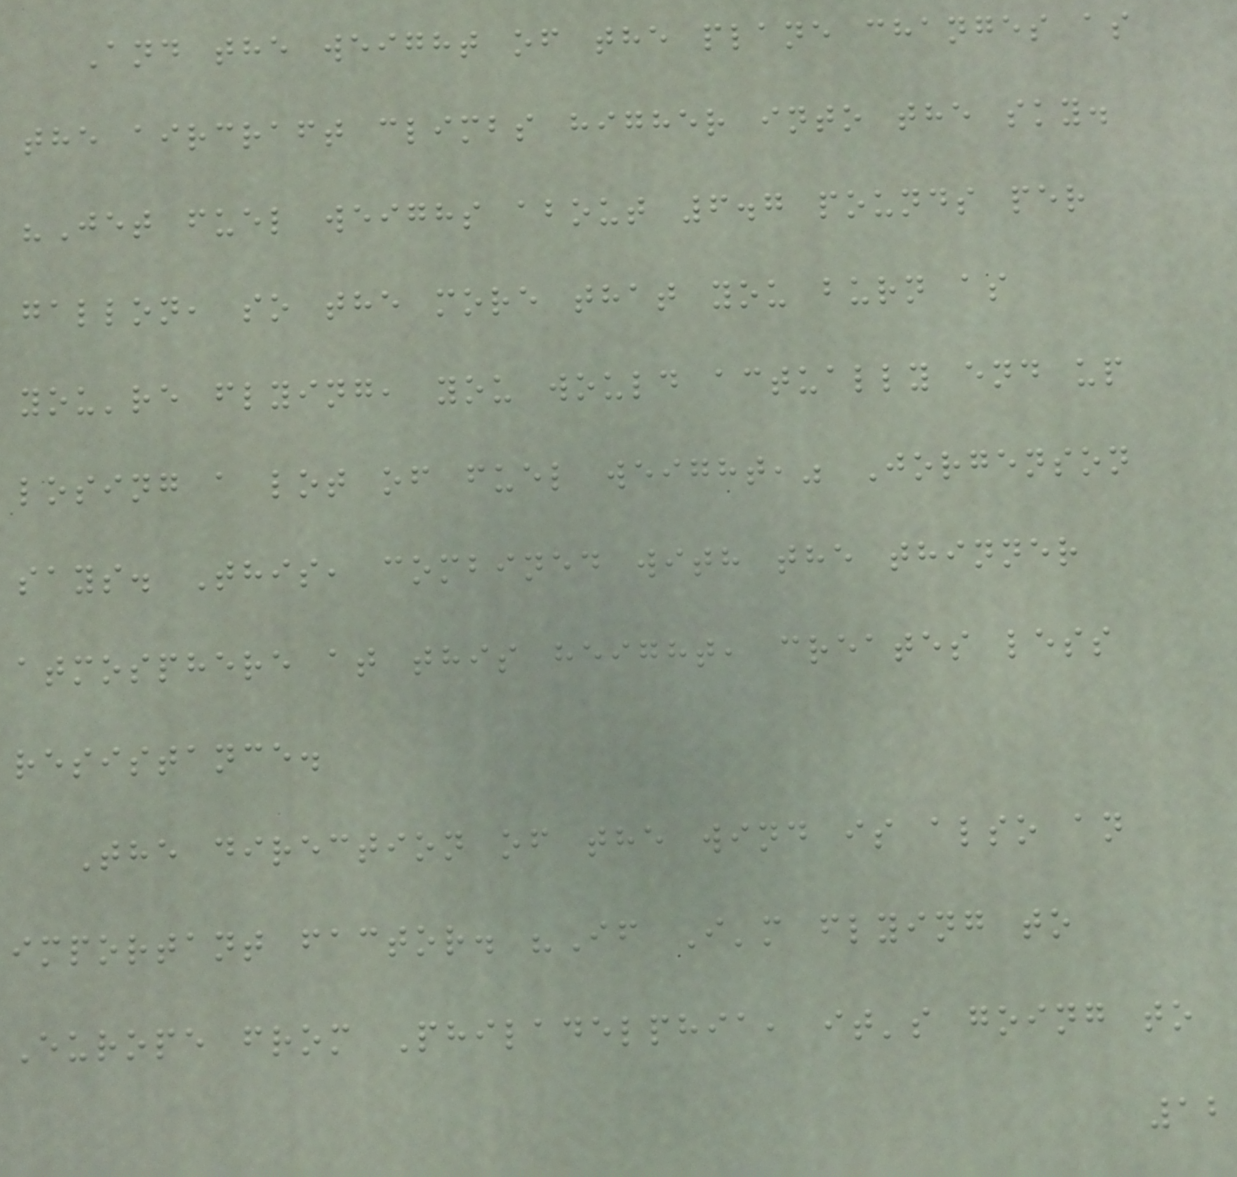And the weight of the plane changes as
the aircraft climbs higher into the sky.
"Jet fuel weighs about 6.7 pounds per
gallon, so the more that you burn as
you're flying, you would actually end up
losing a lot of fuel weight," Jorgenson
says. This, combined with the thinner
atmosphere at this height, creates less
resistance.
The direction of the wind is also an
important factor. "If I'm flying to
Europe from Philadelphia, it's going to
12
